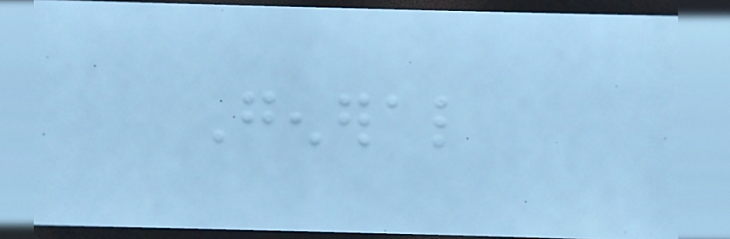General
